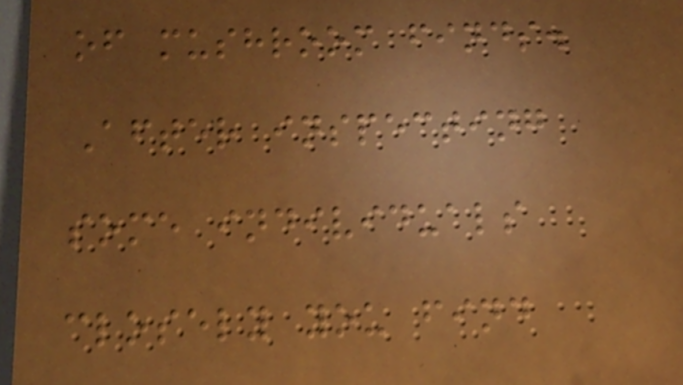of mushroom finds.
After inspecting
some individuals
closely you find
